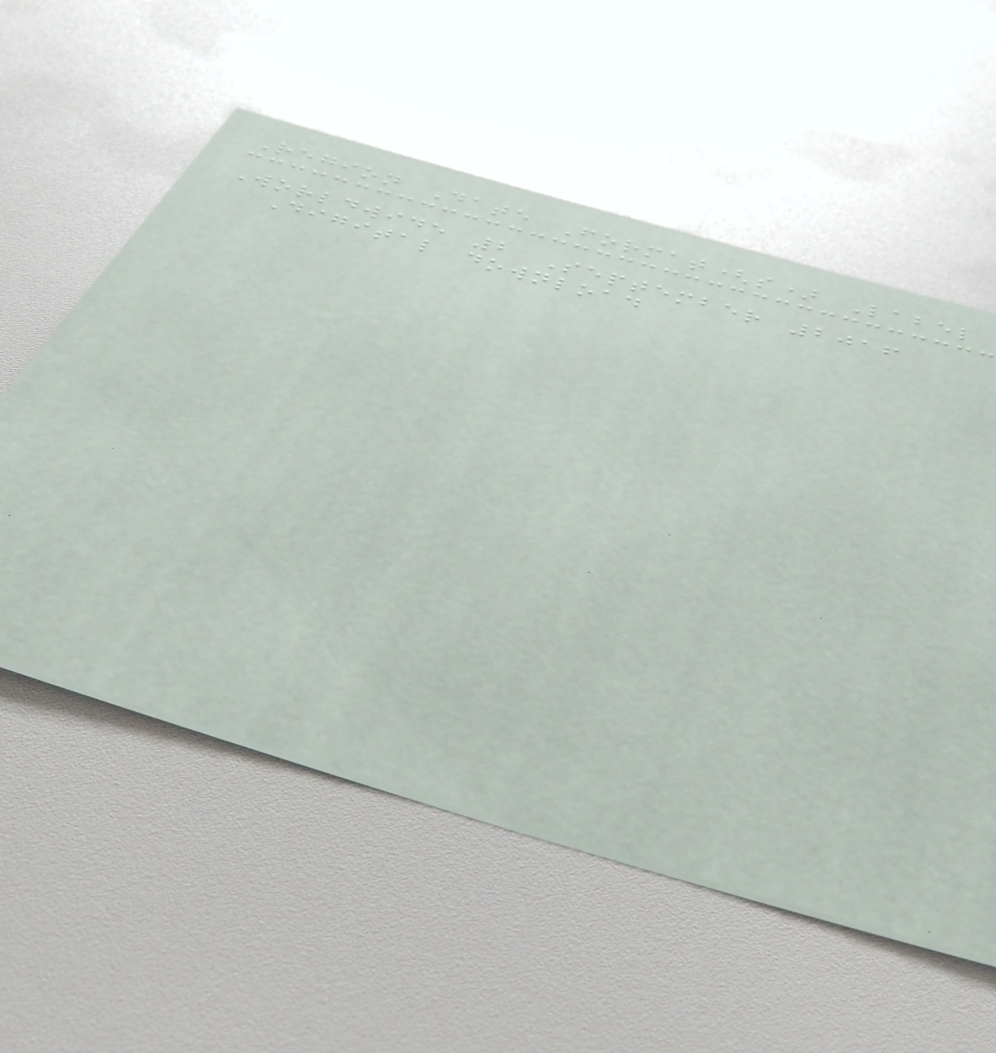Region Date Format(s) Label
Worldwide 2 September 2016
Digital download
